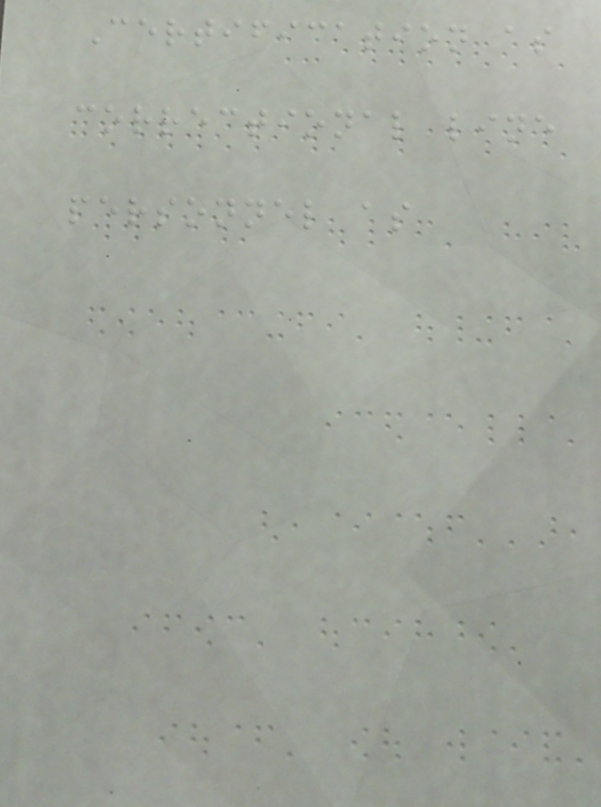Certification as
correctional line
personnel as
